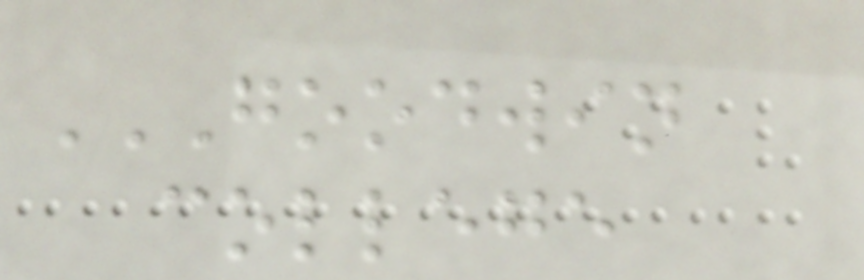GOODWIN
COLLEGE
